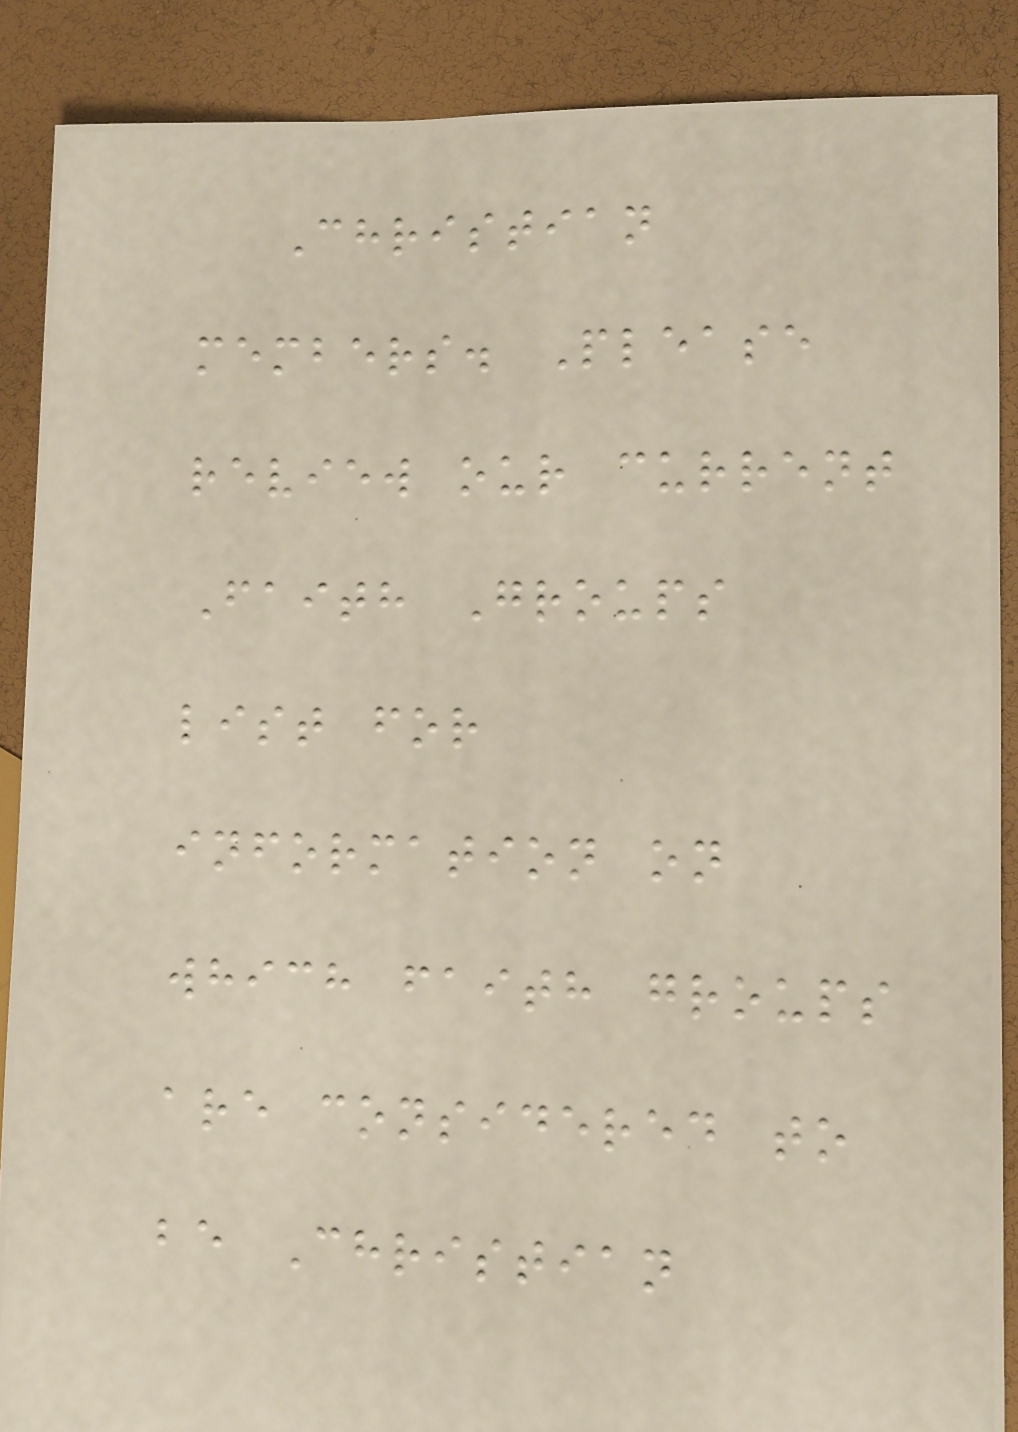Christian
members. Please
review our current
Faith Groups
list for
information on
which faith groups
are considered to
be Christian
